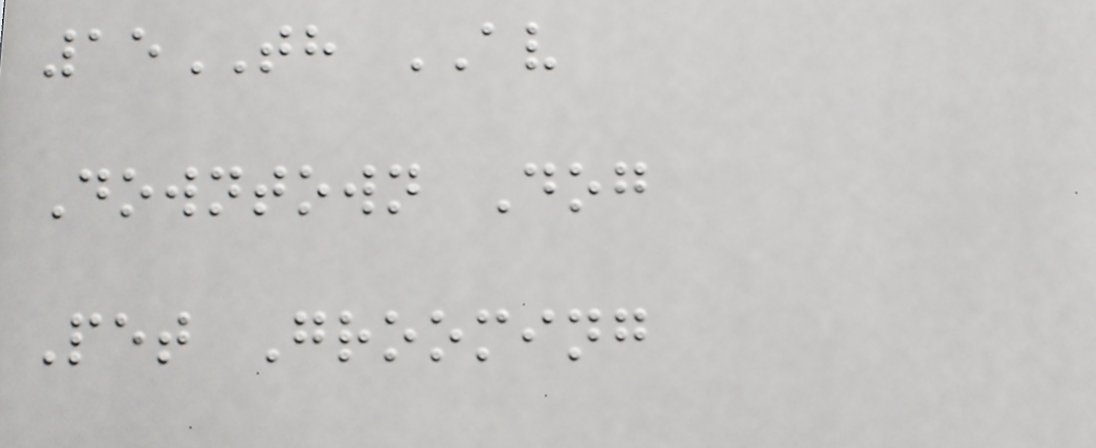15TH AV
Downtown Dog
Pet Grooming
